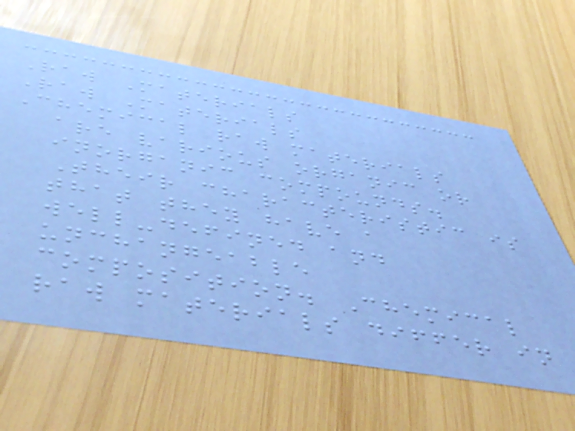Raw Materials
Raw Materials
Chemical raw materials
are various organic or
inorganic compounds.
Their characteristic is
that they have a
well-defined and
unchangeable
composition. Chemical
raw materials differ in
